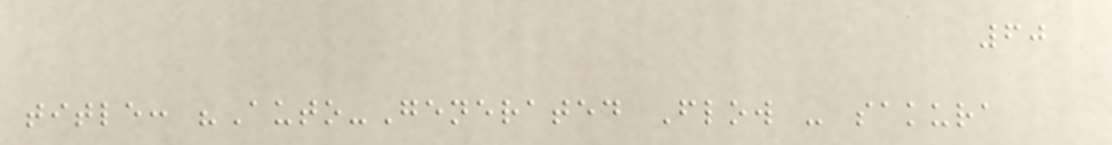60
title: "Auto-Generated Flow - sakura
